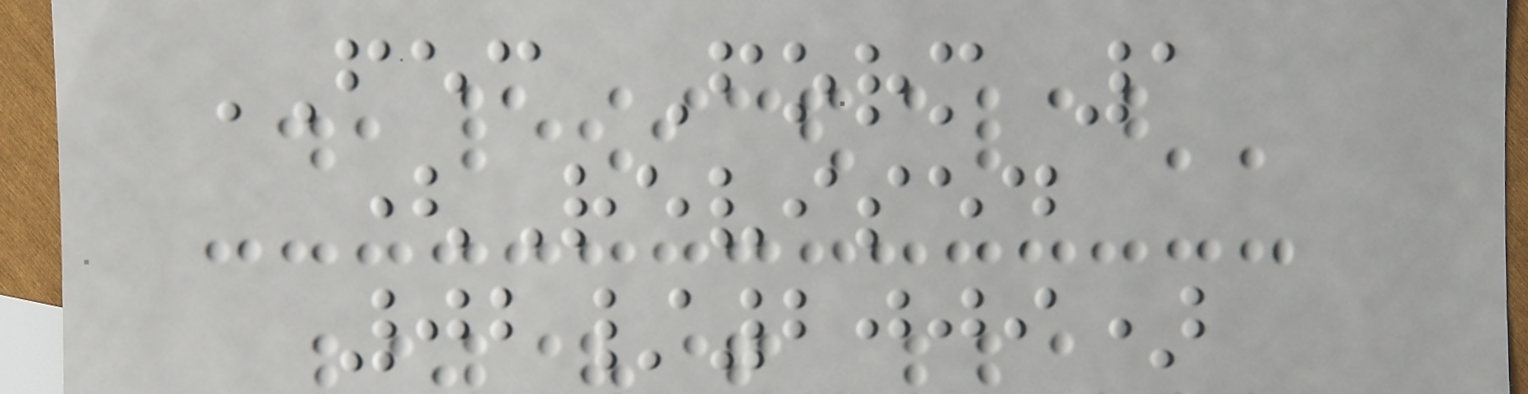FEC Form 1
(Revised
02/2009)
